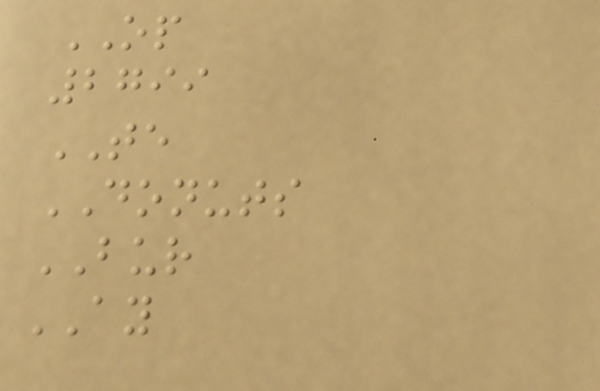OP
2799
TE
DONUTS
BUR
AY
